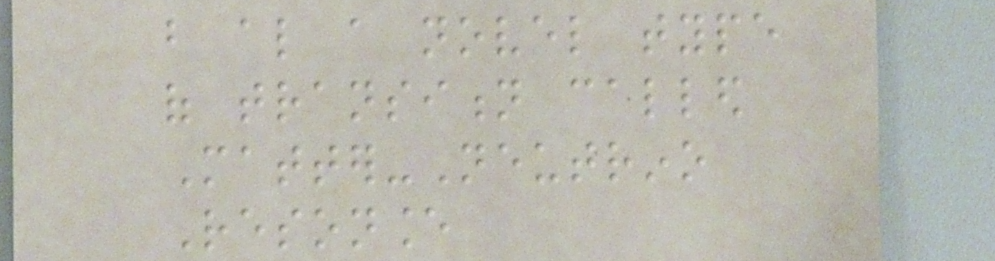but also a novel type
of transition called
Matter-Neutrino
Resonance
